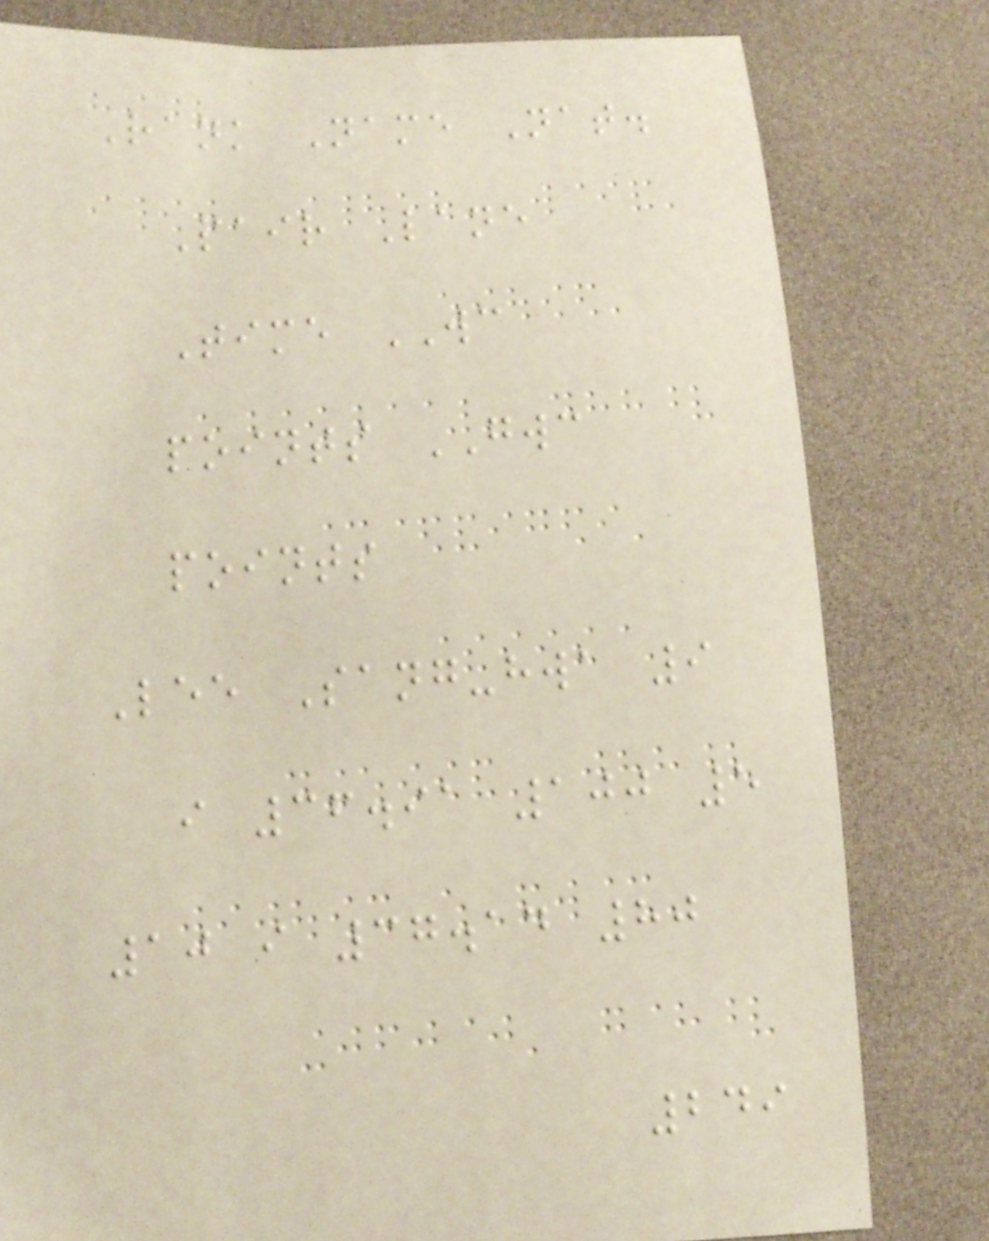Rank Name Nat.
Pair Lane
Time WC
points GWC
points
Lee Sang-hwa 9
i 36.91 100 5
10 i 37.14 80
249
